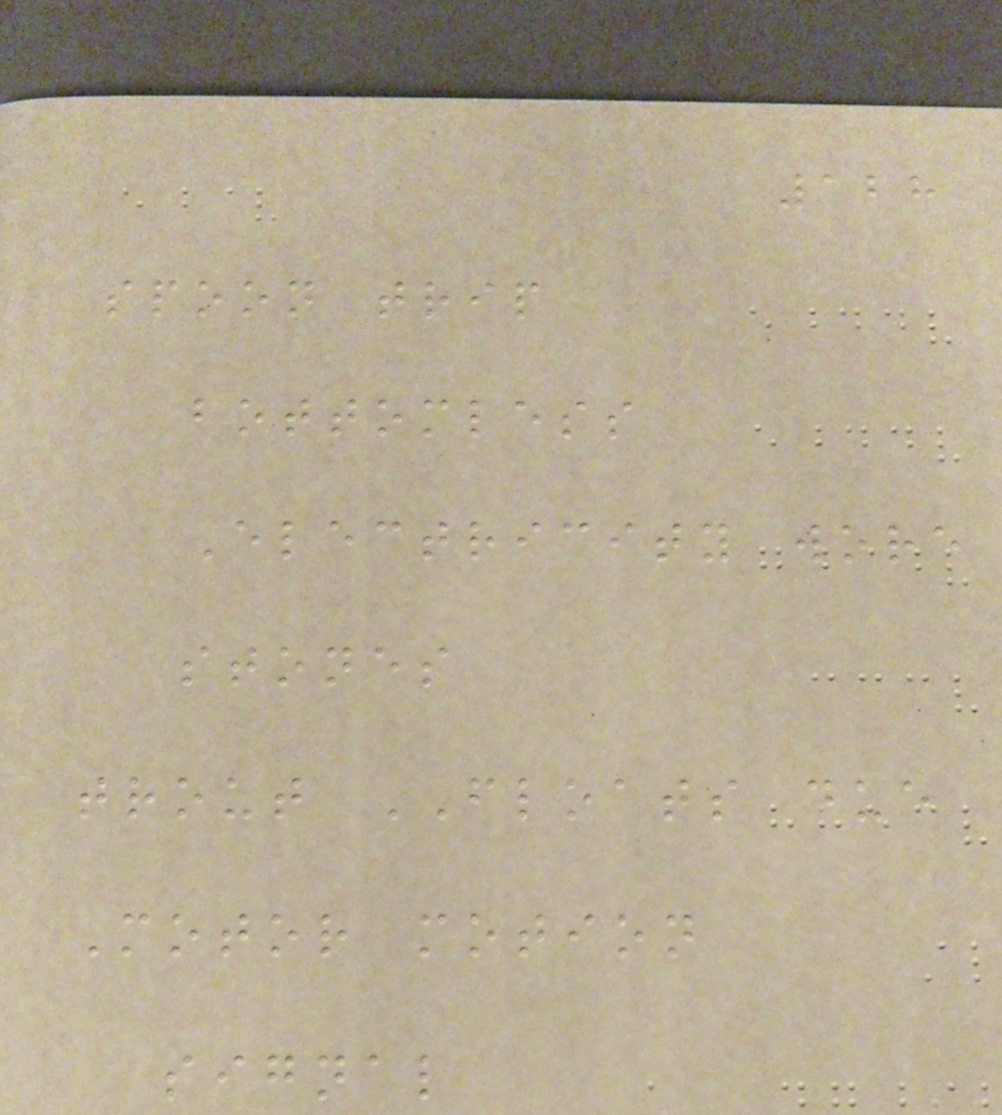128
spoon trip
bottomless
Electricity wore
stones
trout FLOATS due
Motor motion
signal
